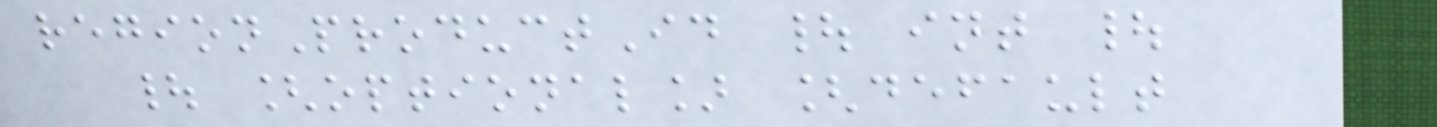regionProductId | int |
| [optional] [default
